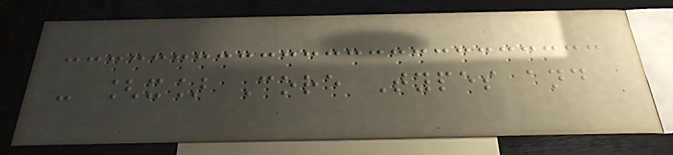- [x] Core Types and
